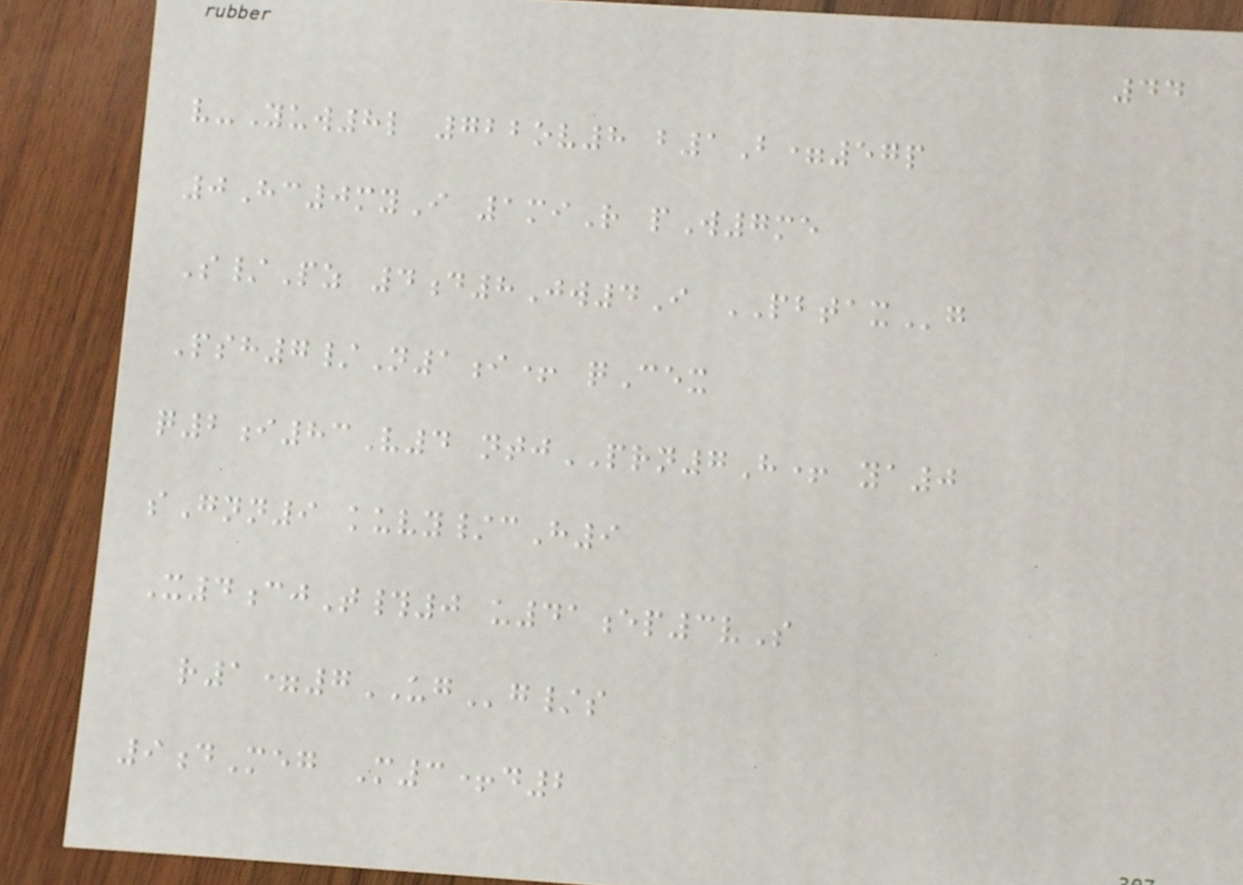44
v-Yuw8l 722ov8 b1B=57p
0Hc0myI 1miR pW7me
S/Pz 4d8Jw4I PBTAXg
Psh7/N1i+ qCex
q2i83V4 ntjPRN7H+ ya0
sGnn9 kuvy/cH9
X4cjT#0 u41ep3vS
r1=7UGg/s
9dMeg M3+d2
